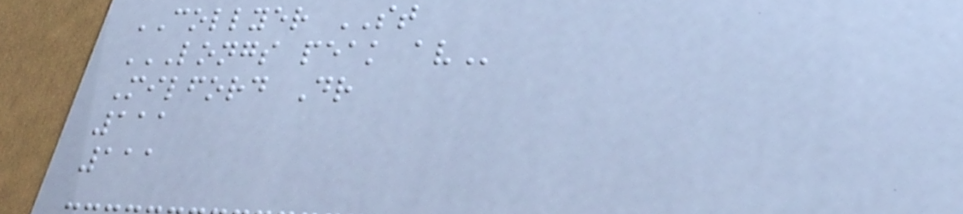COLLYER ST
LONGS PEAK AV
Milford Dr
111
111
